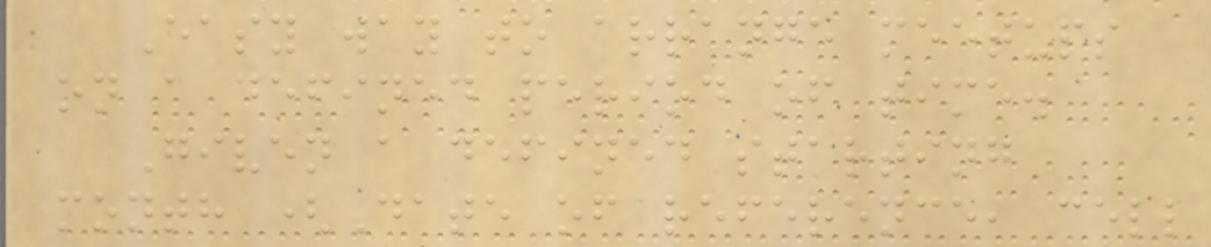Easy way to arrange meetups
on a defined period of time.
Given a defined starting
month (Date of reference, cell
